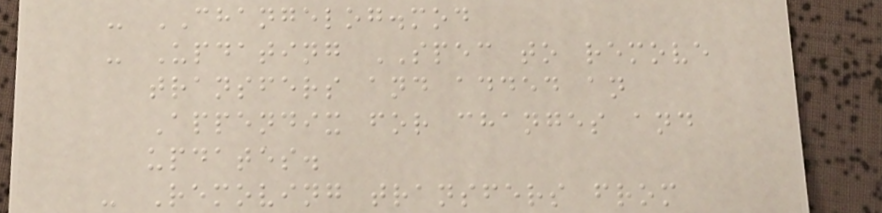- CHANGELOG.mod
- Updating SPEC to remove
transfers and added an
Appendix for changes and
updates.
- Removing transfers from
